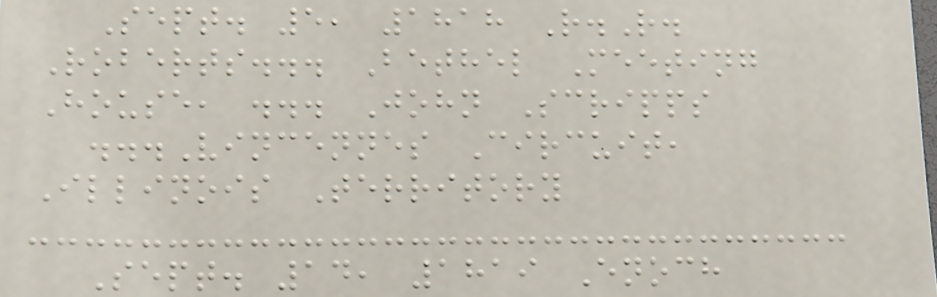Sept. 5, 1818 R.R.
Roberts... Bethel Meeting
House, ... John Scripps
...Vincennes Circuit,
Illinois Territory
Sept. 14, 1819 Enoch
